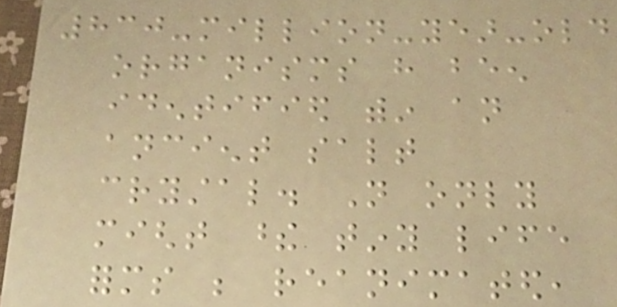830-million-year-old
organisms have been
identified within an
ancient salt
crystal. Not only
might these tiny life
forms be reanimated,
